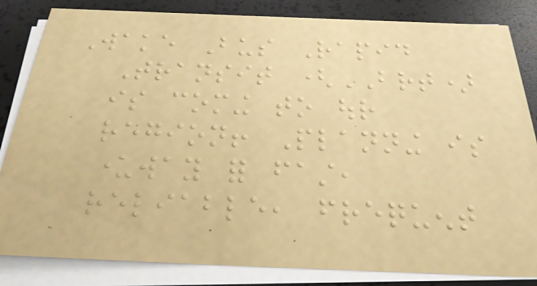Wake Bus Rapid
Transit (BRT)
is coming to our
region! Planning is
underway for fast,
reliable, frequent
